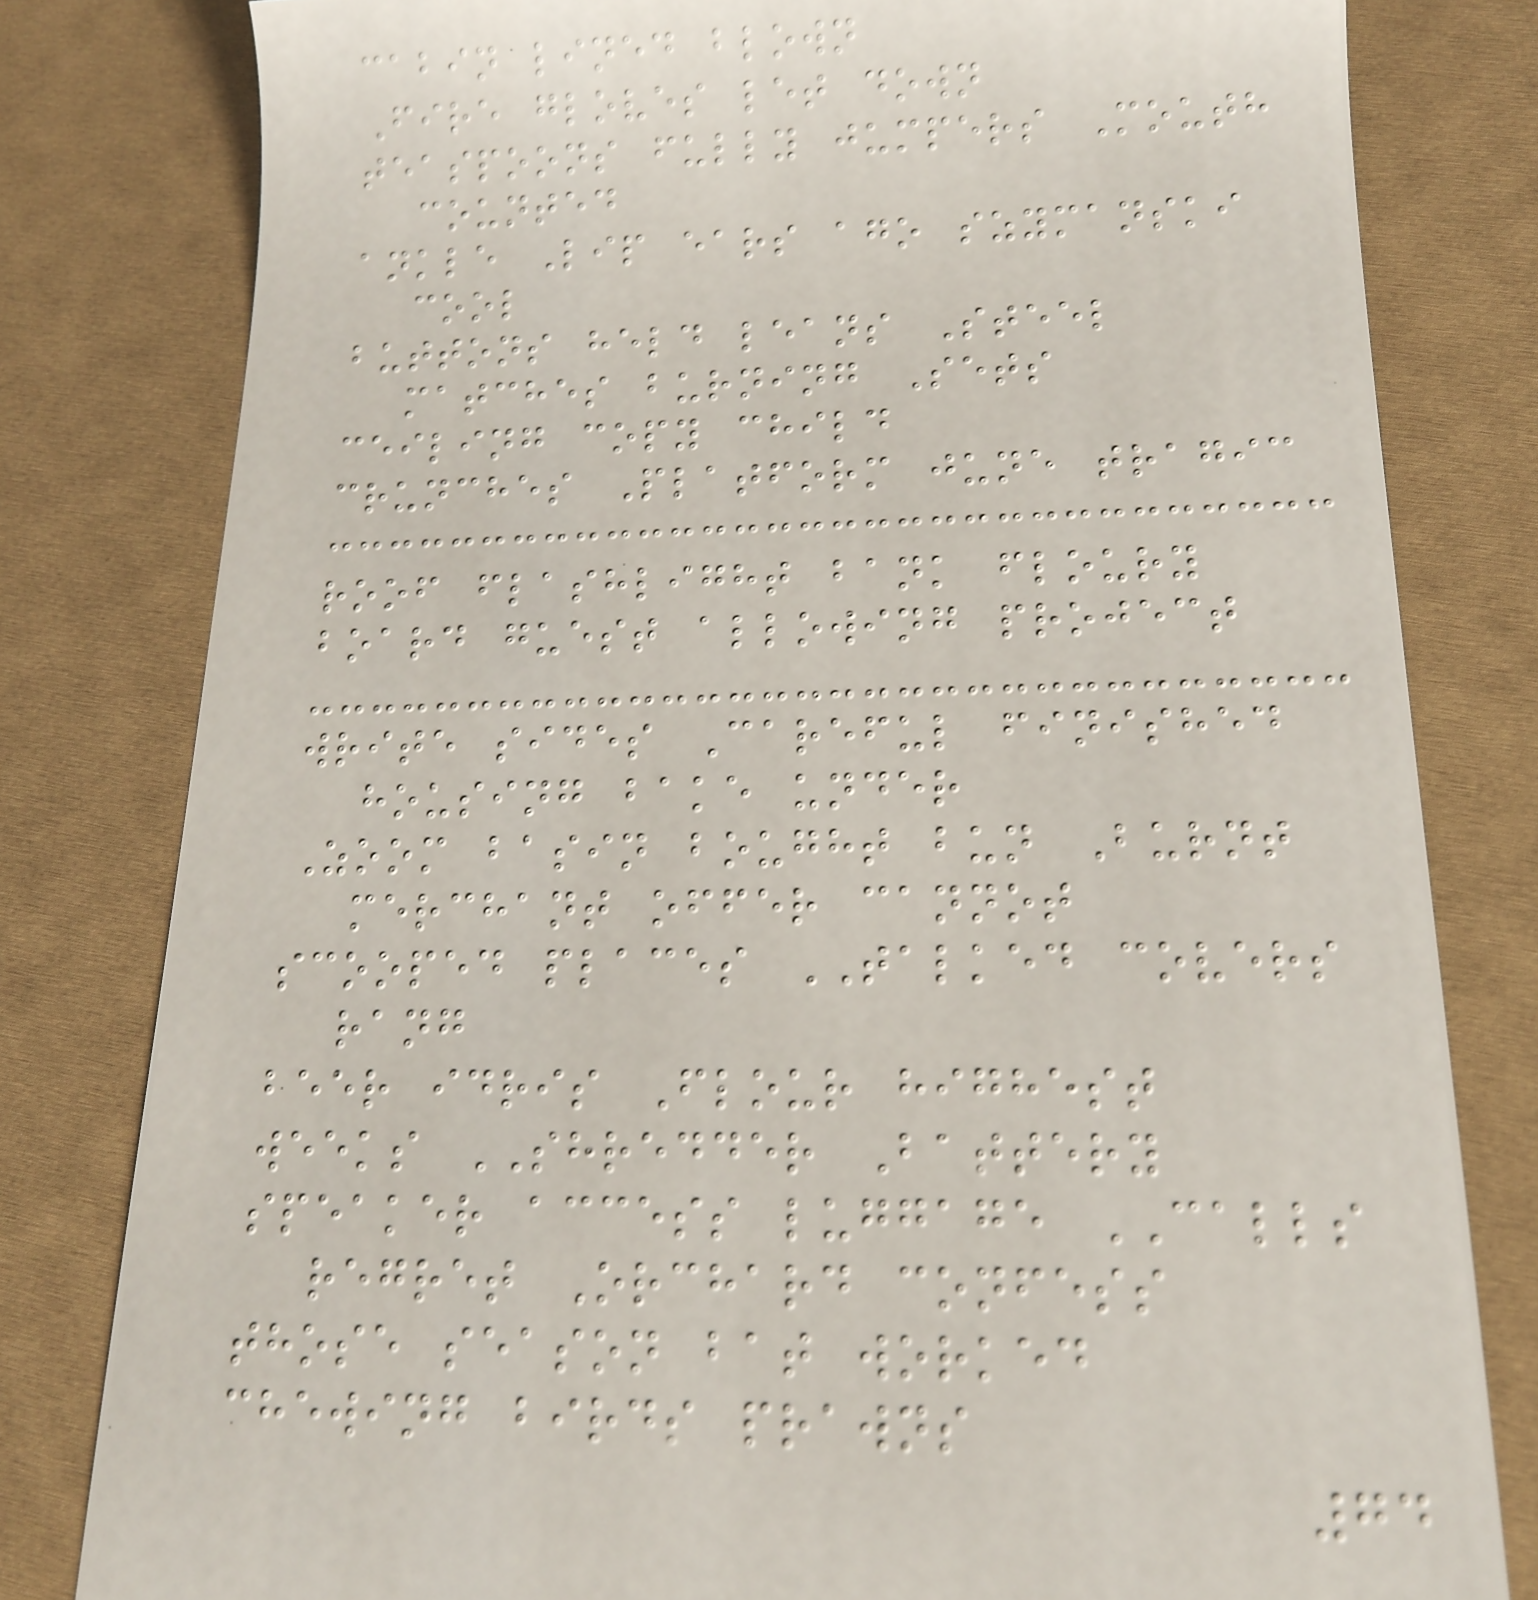cabin lined blown
Fire gloves let down
teaspoons fully jumpers Mouth
counted
ankle Lip ears ago szymanski
cool
buttons held leans Steel
matches burning Sets
ceiling copy child
crunches Platform june tragic
roof flashlight bank floury
board guest allowing project
write sides Careful finished
housing bake under
Zoom basin bought bun Burnt
merchant offer cannot
scooped places TALKED covers
rang
beer idris Flour highest
weeks SHREDDER Battery
speaker access luggage CALLS
regret Orchard confess
those season bat worked
chewing birds prawns
74
